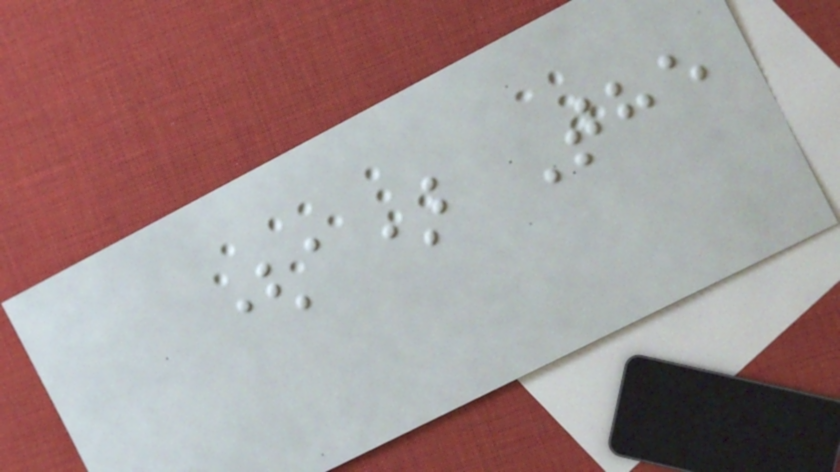(a) The
